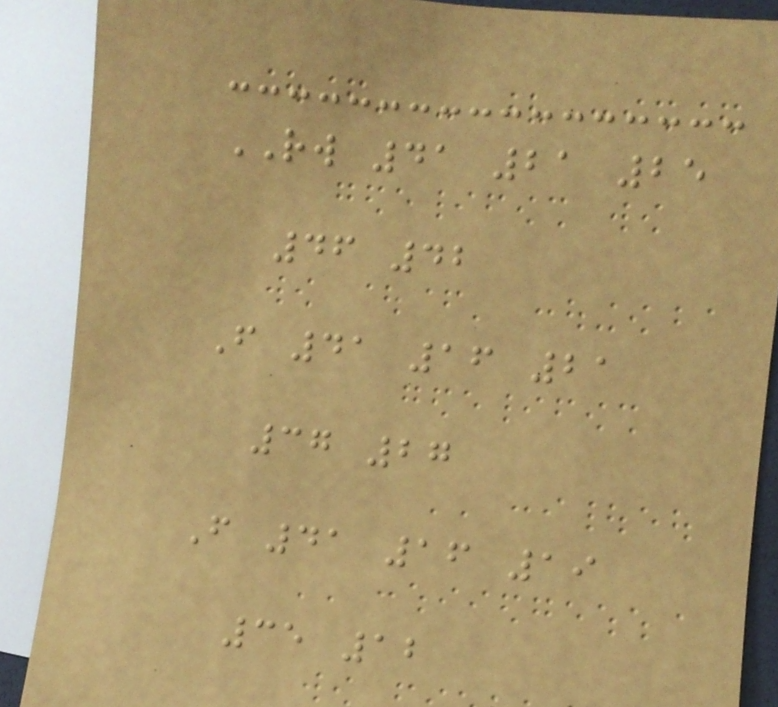RW 41 21 25
46 42
F 41 16 21
37 27
F 41 16 19
35 12
